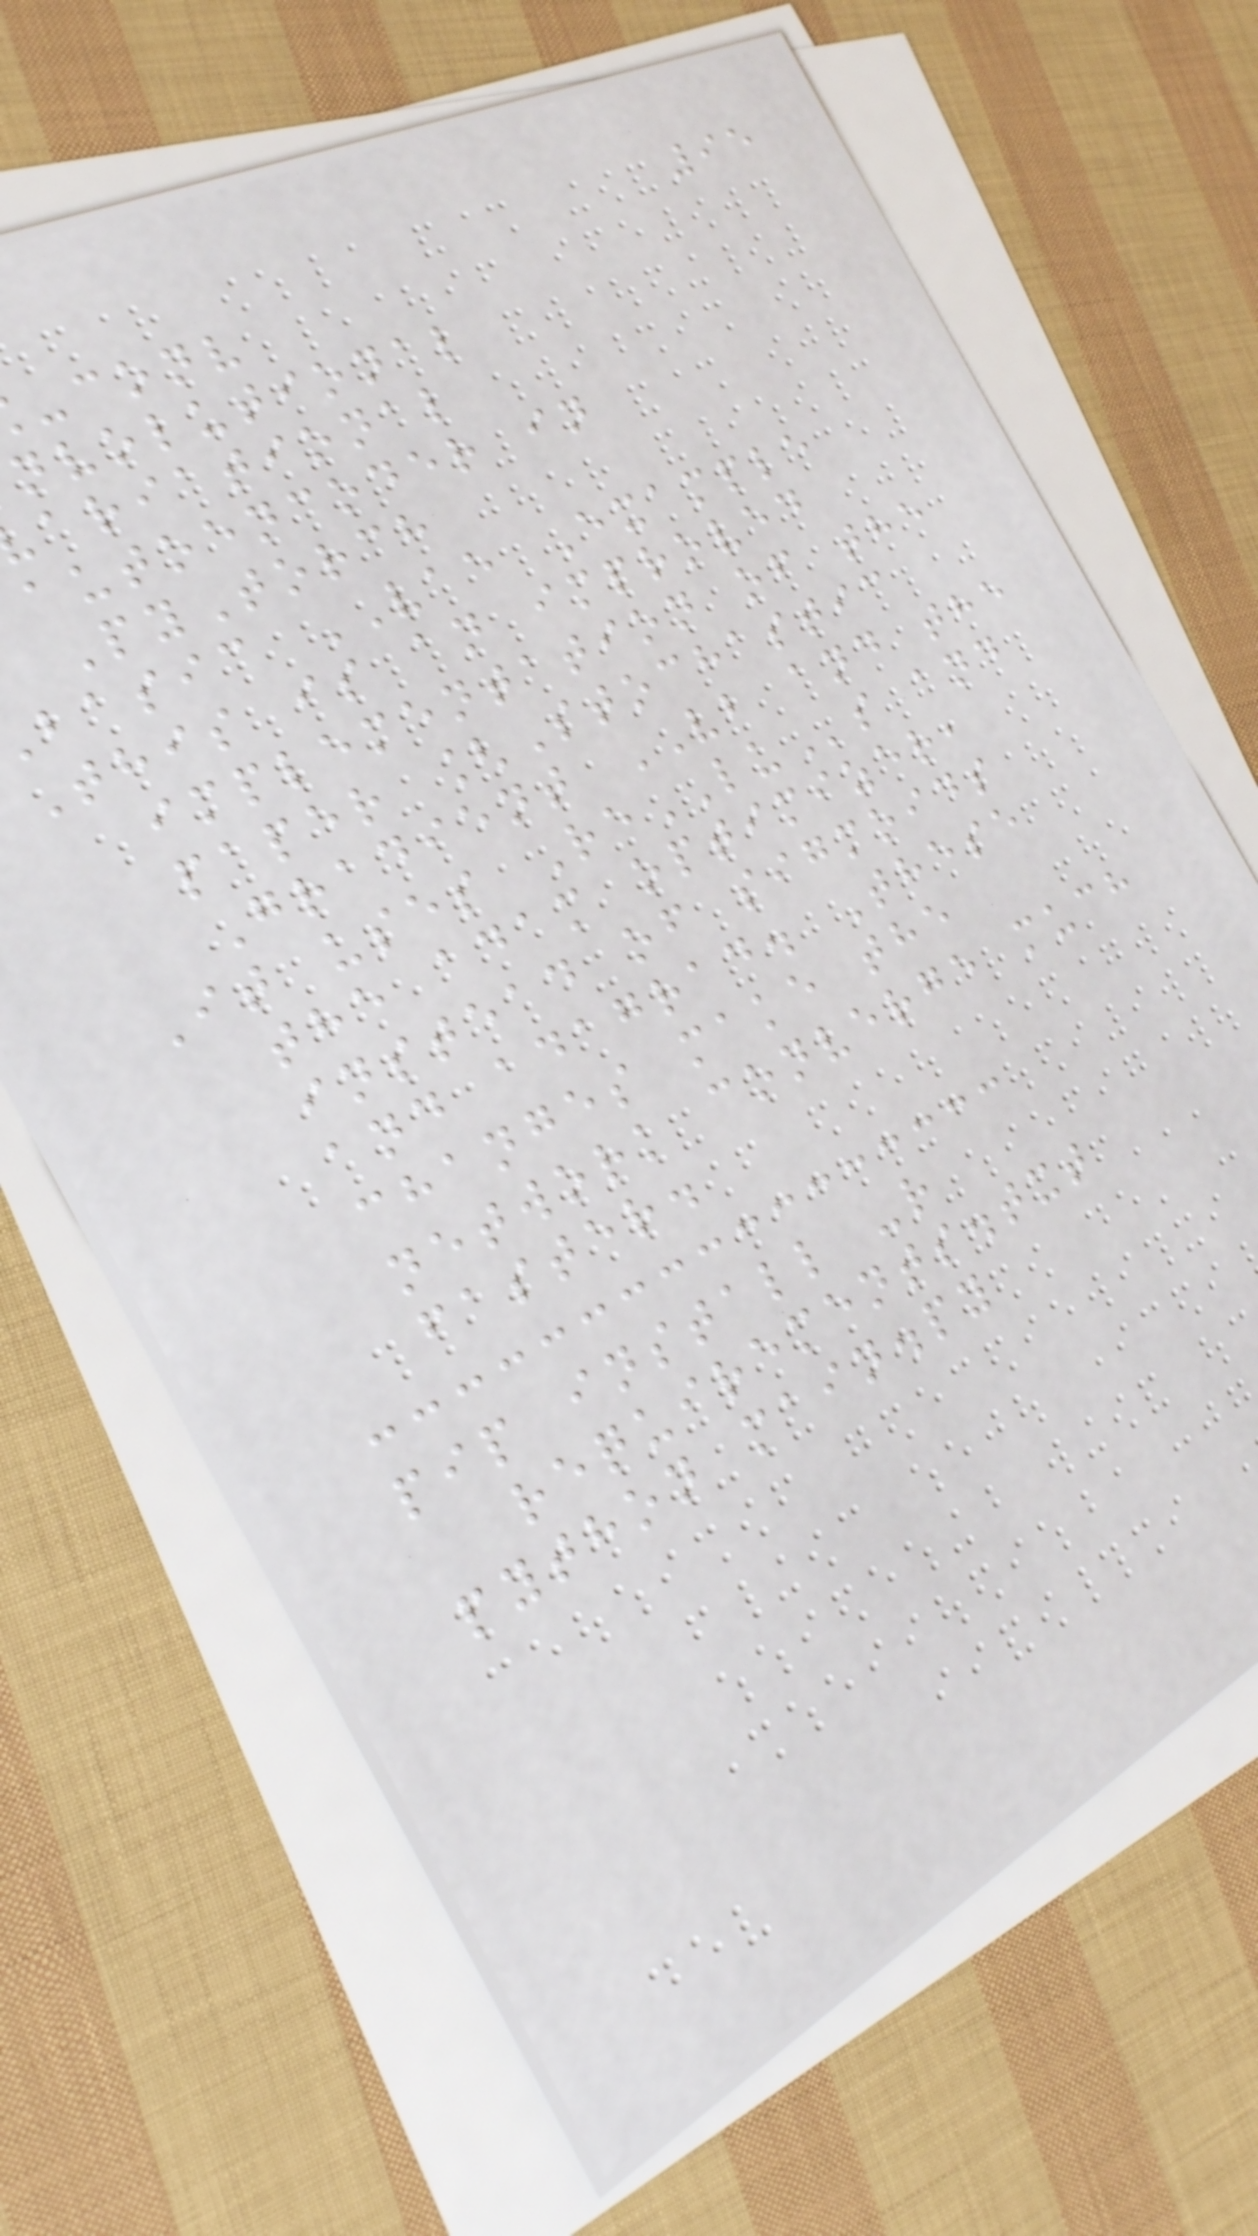95
conv
nvolutional
ariational
autoencoder in
PyTorch
basic VAE Example
This is an improved
implementation of the
paper [Stochastic
Gradient VB and the
It uses ReLUs and
the adam optimizer,
instead of sigmoids
and adagrad. These
changes make the
network converge much
faster.
pip install -r
requirements.txt
python main.py
